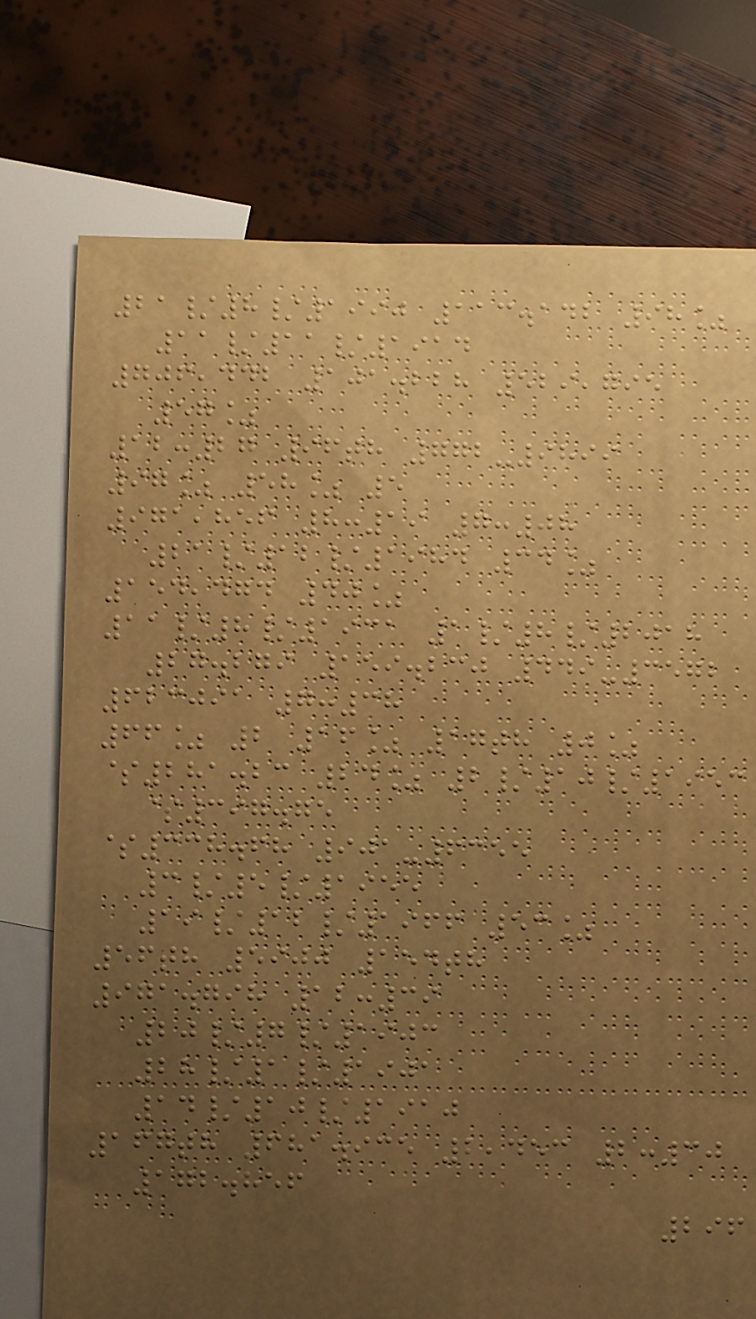21/8/1990 113.142 98%
11/11/1914
706,442 101.228 529,795
57%
12:27 96th 772-9899
97% 58% 5
971,856 8:19 7:08
21/12/1984 34%
154,474 40%
11/8/1931 1/8/2018
27.279 159.230 449-3572
623091 7:38
66% 2 16% 17th 0%
$281.23 24% 2/10/1953
$397.75
$338.68 901-6355
3/5/1955
19/12/1966 53%
56th 5900 154th
971.798 12:39
20/7/1903
28/1/1901
14/10/1910
167th 681.935 2,453 2:30
172.856
296
